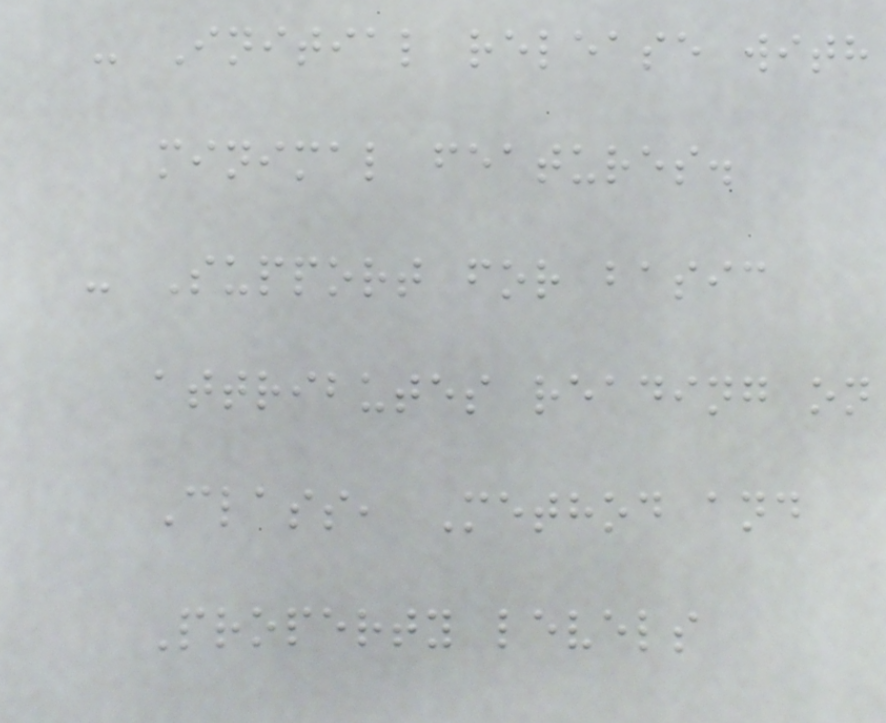- Initial release with
minimal features.
- Support for basic
attributes reading on
Class, Method and
Property levels
